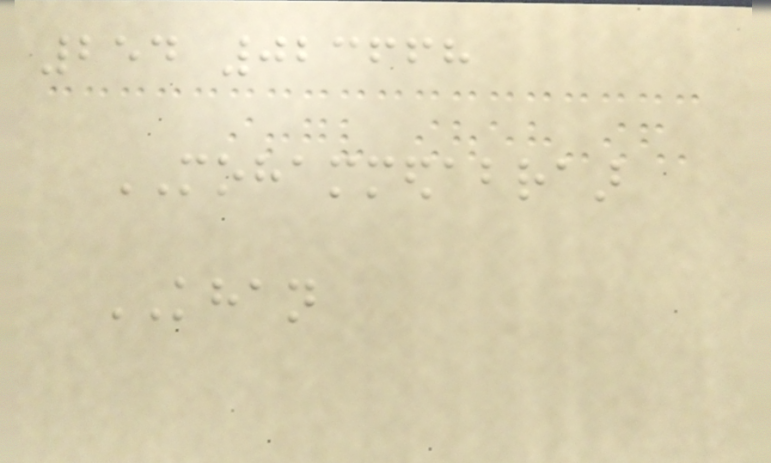254 023668
MOHAMMEDABRAAR
KHAN
